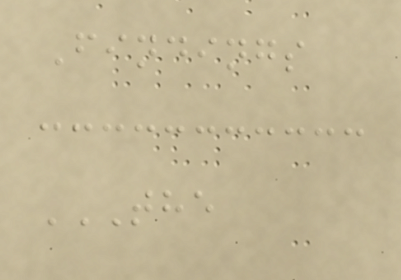Findings
THE
